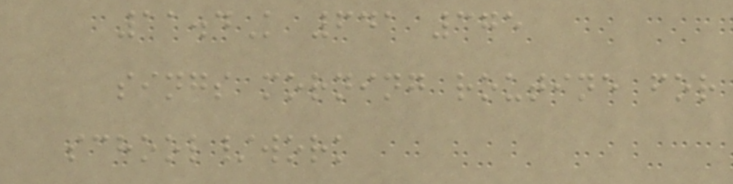11.4K 641 375
sings morning routine for
school/work
